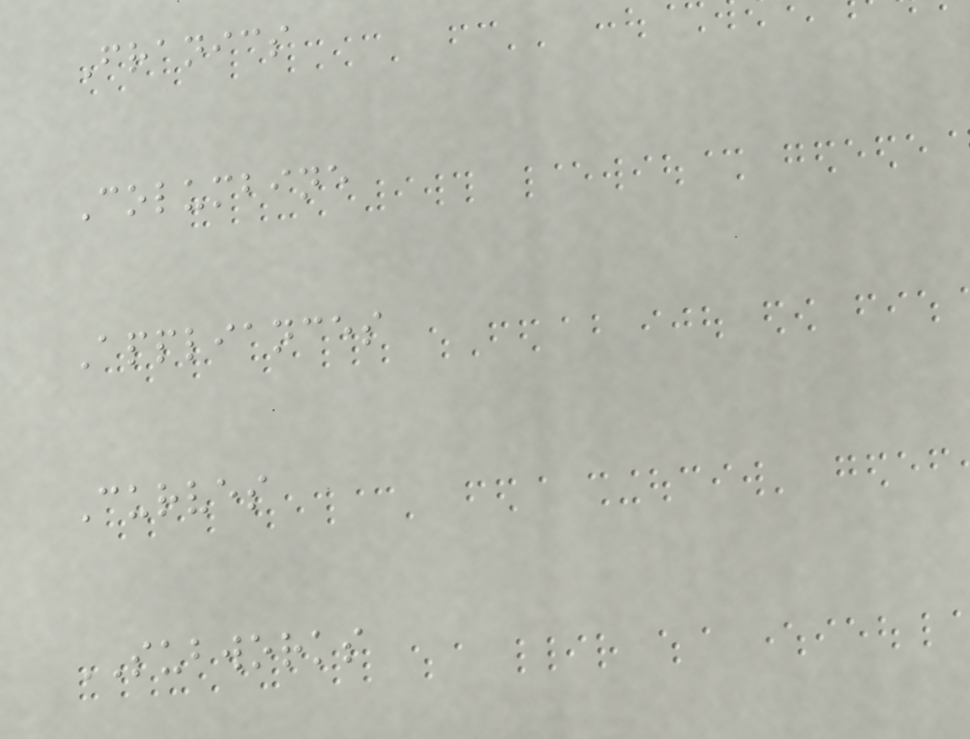Franics
Columbine
Appliances
Curves
SUBWORKS
